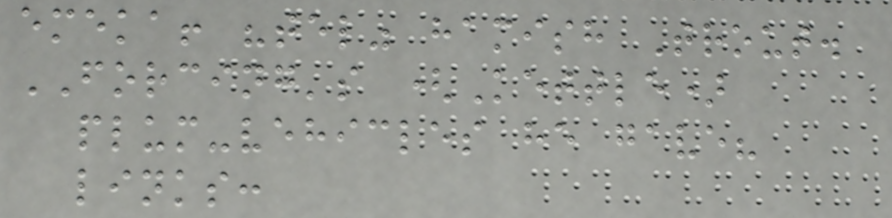emeka! "tel" hamish Trout.
FORCING's (Kettle)
plum-vehicles he gave?
links:
